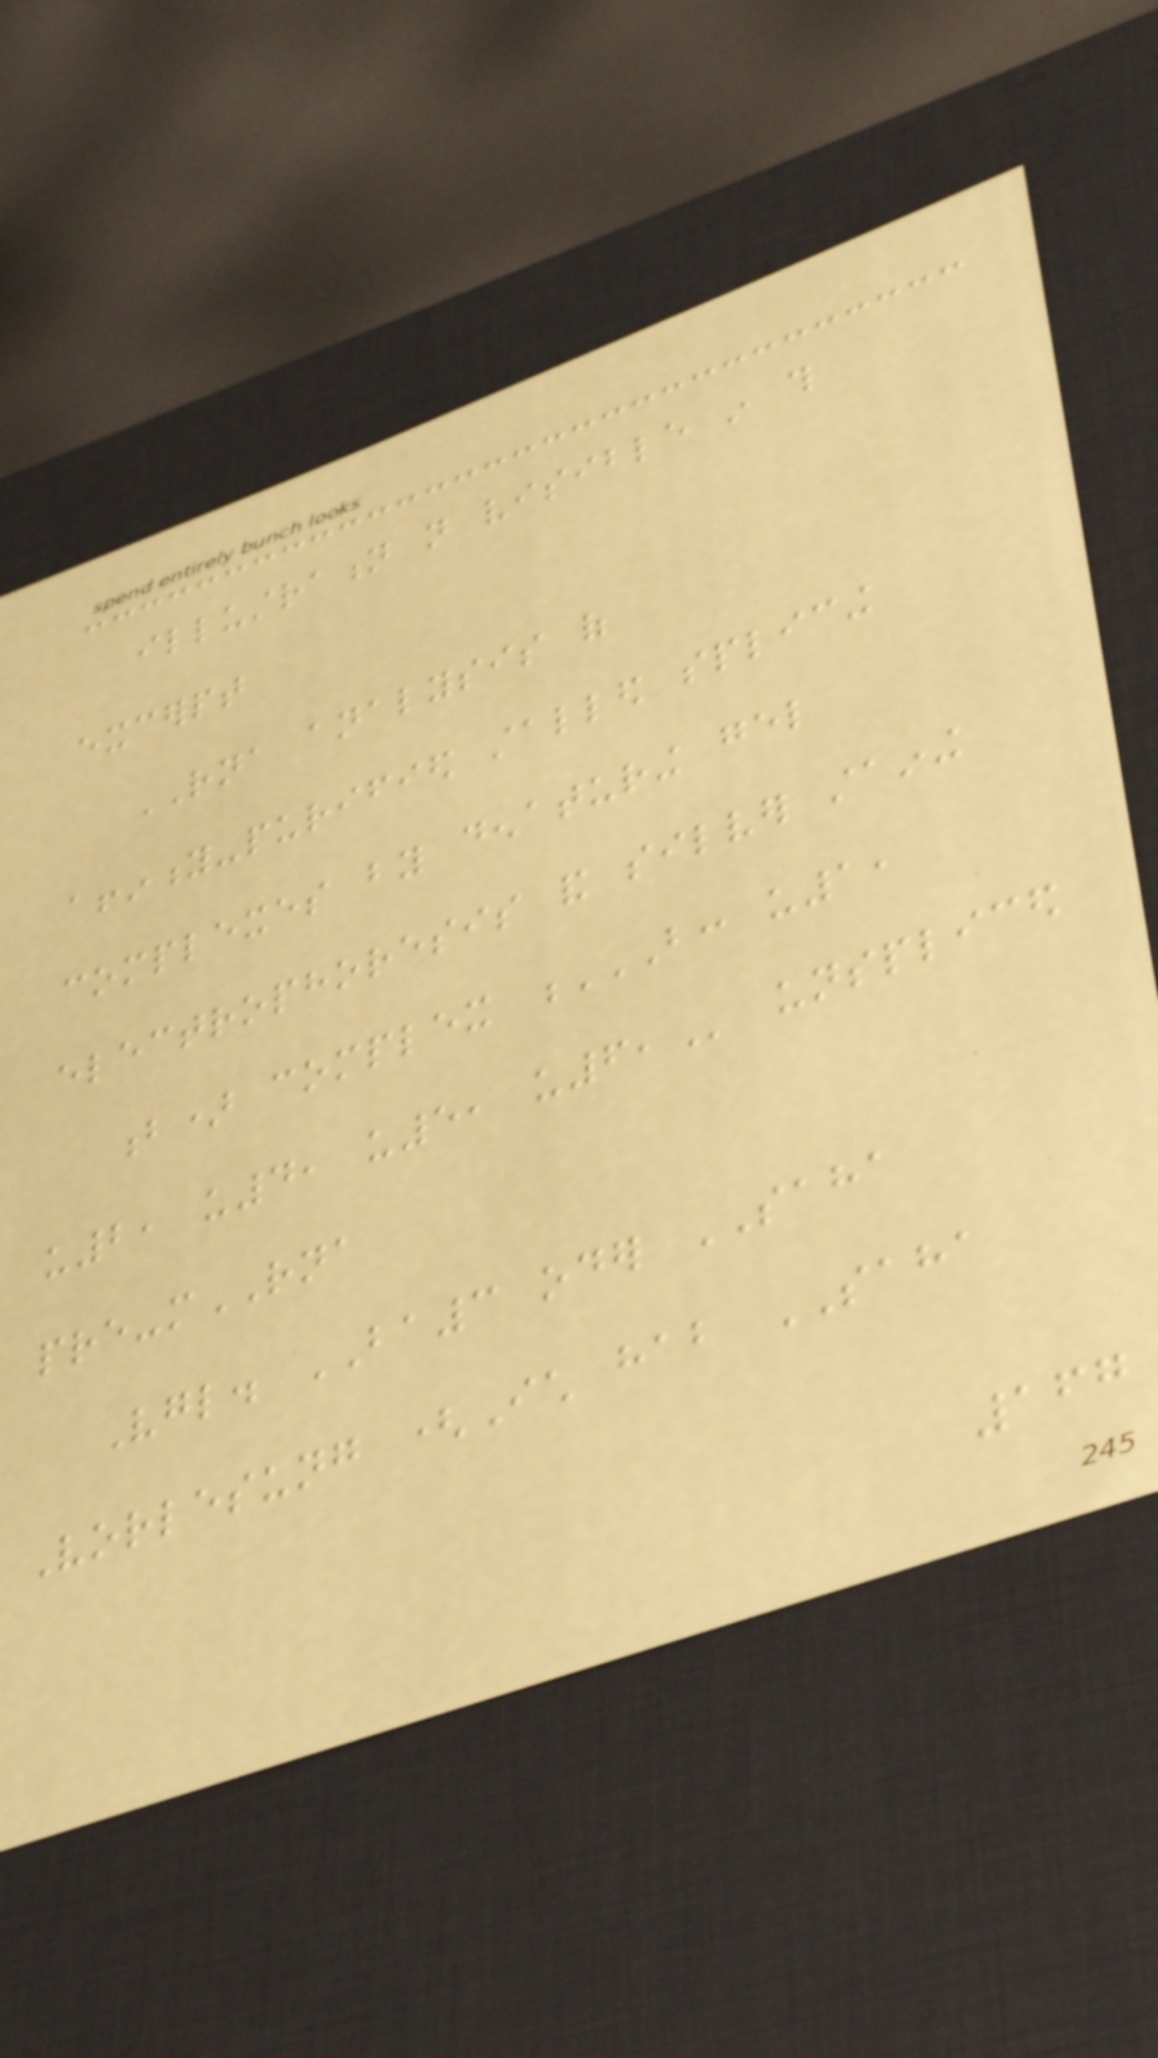illustration not visible in this
excerpt
RNA analysis of
affinity-purified stalled splicing
complexes by denaturing gel
electrophoresis and silver staining
b) complex B: U1,
U2, U4, U5, U6, unspliced
pre-mRNA
Vgl. BA3 oder SAHA
Vorlesung (Ich hab SAHA
167
